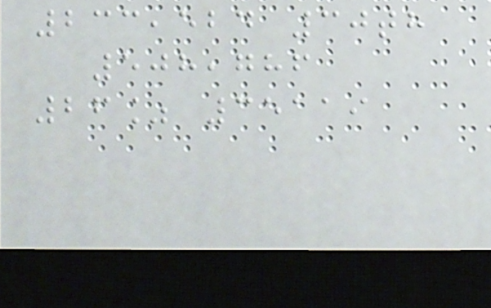233,524 30th
508,786
26% 35119
